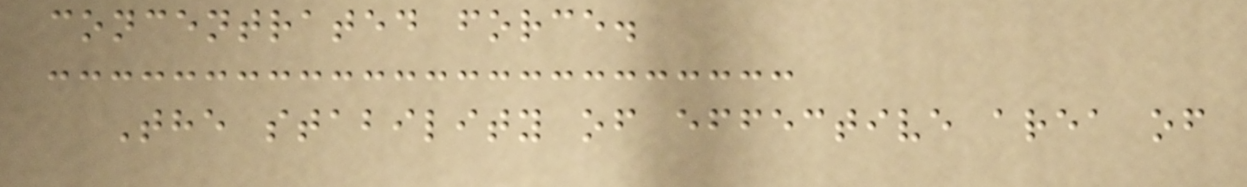concentrated force.
The stability of effective area of
